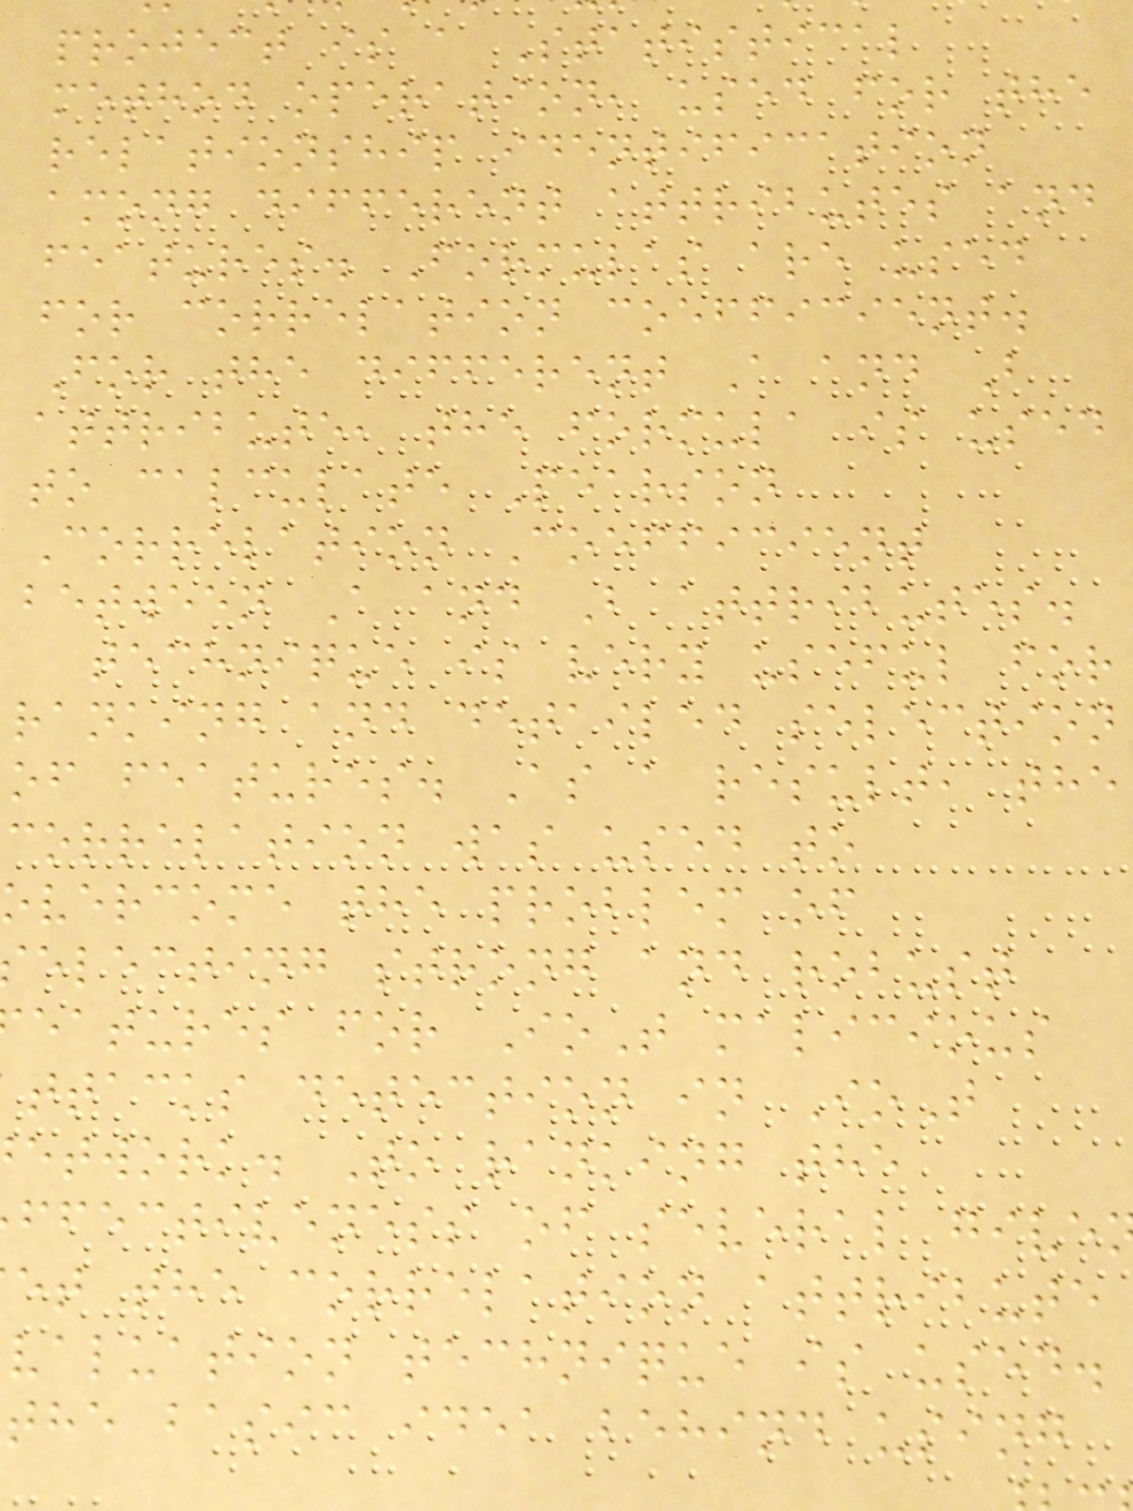project is a Statistical
method operation, used for the
relationship identification
among different attributes and
features. Formulas are used
for correlation coefficient.
For the different A and B
attribute, the formula is used
to calculate Pearson
Correlation Coefficient
between A and B attributes.
technique is very useful for
ranking and detailed selection
of features. As a result, the
correlation was used to
overcome the problem of
electing strong and robust
eatures for IoT malicious
ttacks detection in IoT
etwork. To ranking the
ffectiveness of several give
et the correlation attribute
valuation technique is used.
the basic idea behind using
